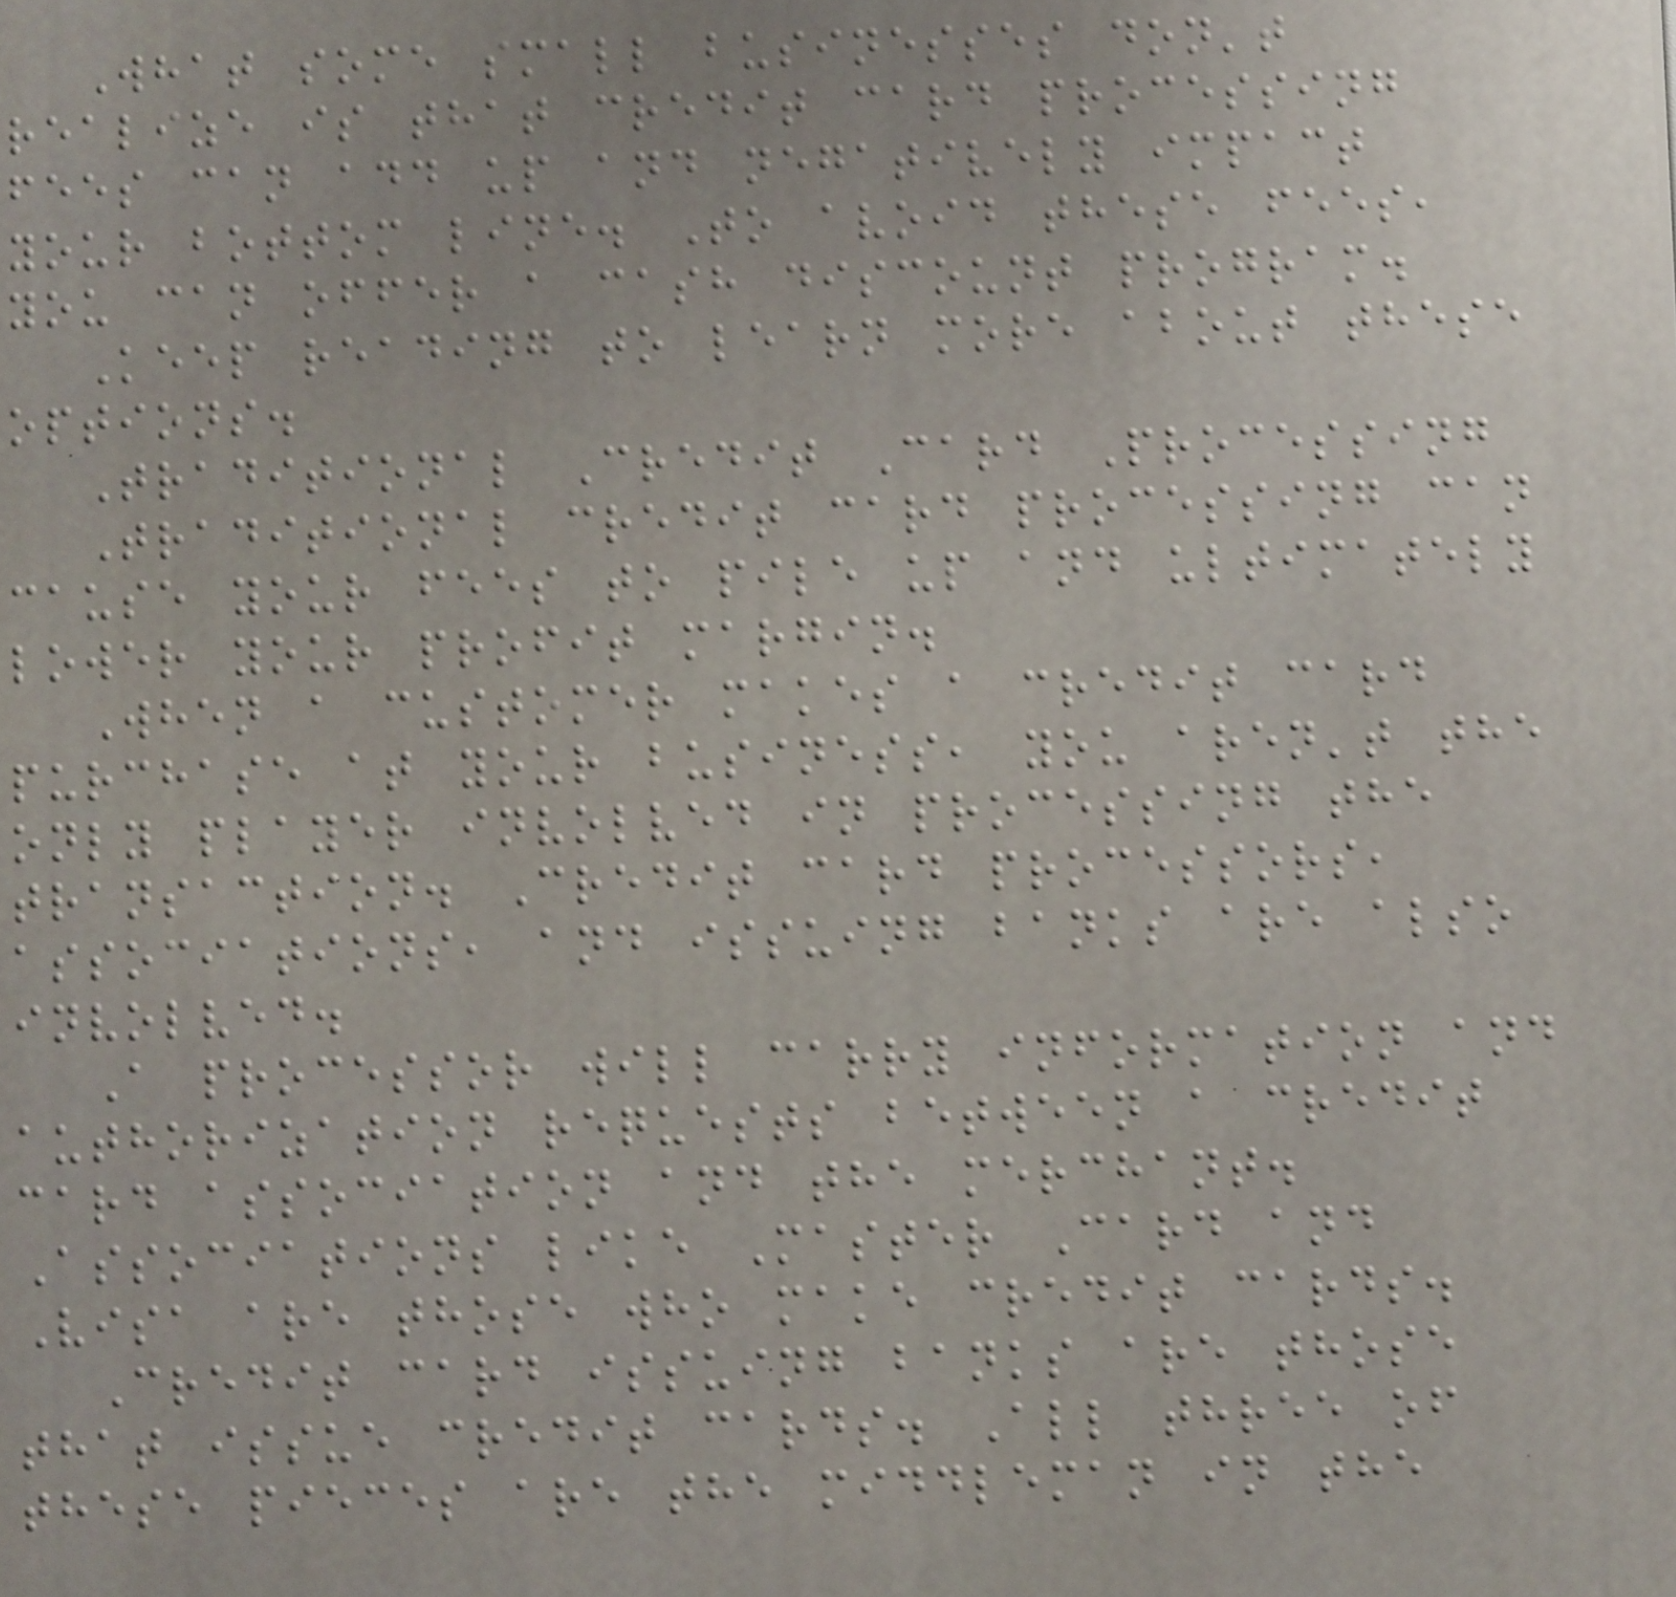What some small businesses don't
realize is that credit card processing
fees can add up and negatively impact
your bottom line. To avoid these fees,
you can offer a cash discount program.
Keep reading to learn more about these
options.
Traditional Credit Card Processing
Traditional credit card processing can
cause your fees to pile up and ultimately
lower your profit margin.
When a customer makes a credit card
purchase at your business, you aren't the
only player involved in processing the
transaction. Credit card processors,
associations, and issuing banks are also
involved.
A processor will carry information and
authorization requests between a credit
card association and the merchant.
Associations like Master Card and
Visa are those who make credit cards.
Credit card issuing banks are those
that issue credit cards. All three of
these pieces are the middleman in the
